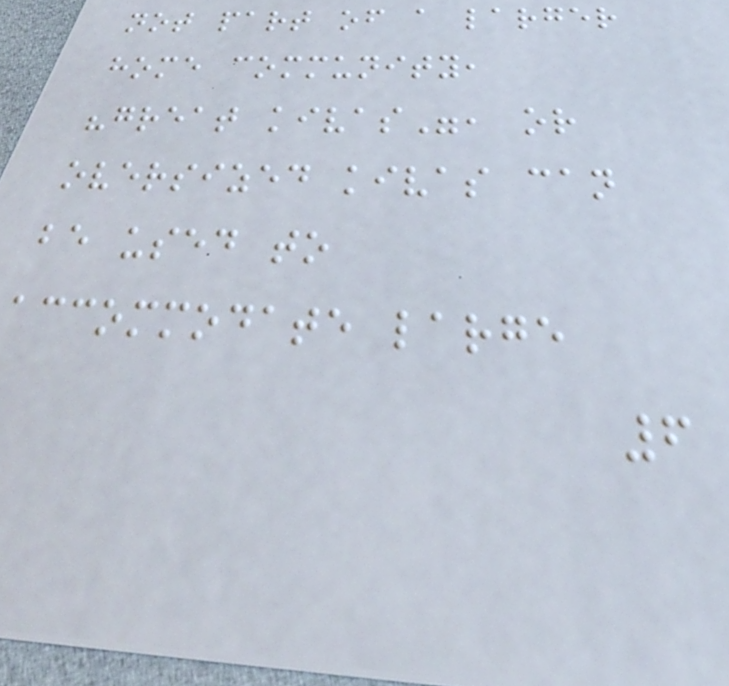not part of a larger
home community,
"great kivas", or
oversized kivas can
be used to
accommodate large
6
